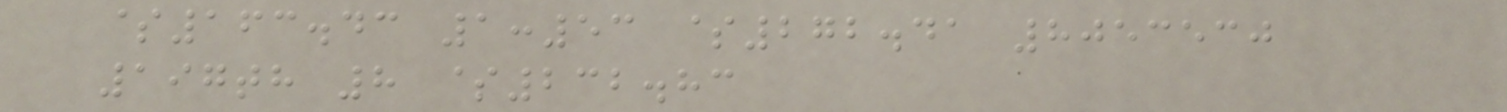$163.43 1:53 $272.41 8053530
197th 8 $232.83
